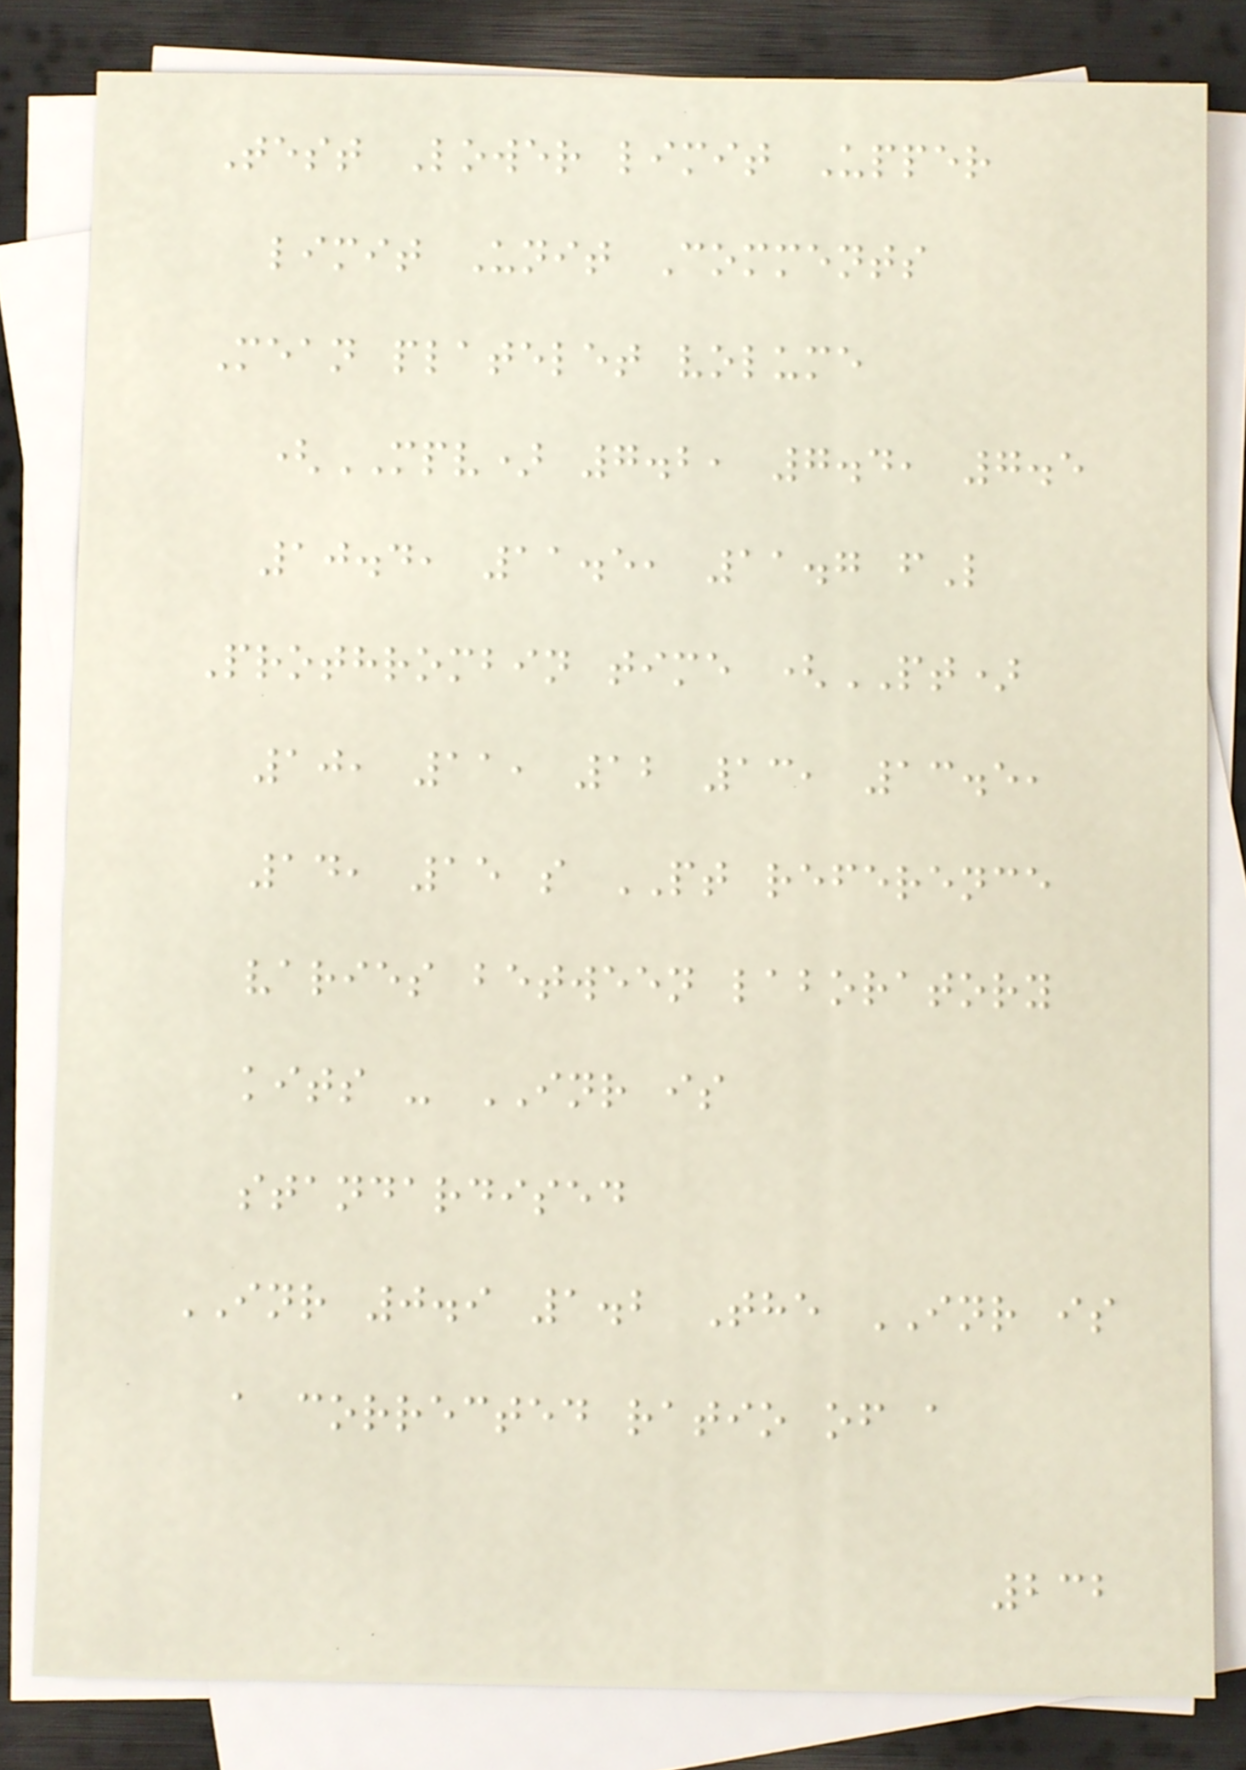Test Lower limit Upper
limit Unit Comments
Mean platelet volume
(MPV) 7.2, 7.4, 7.5
10.4, 11.5, 11.7 fL
Prothrombin time (PT)
10, 11, 12 13, 13.5,
14, 15 s PT reference
varies between laboratory
kits - INR is
standardised
INR 0.9 1.2 The INR is
a corrected ratio of a
232
